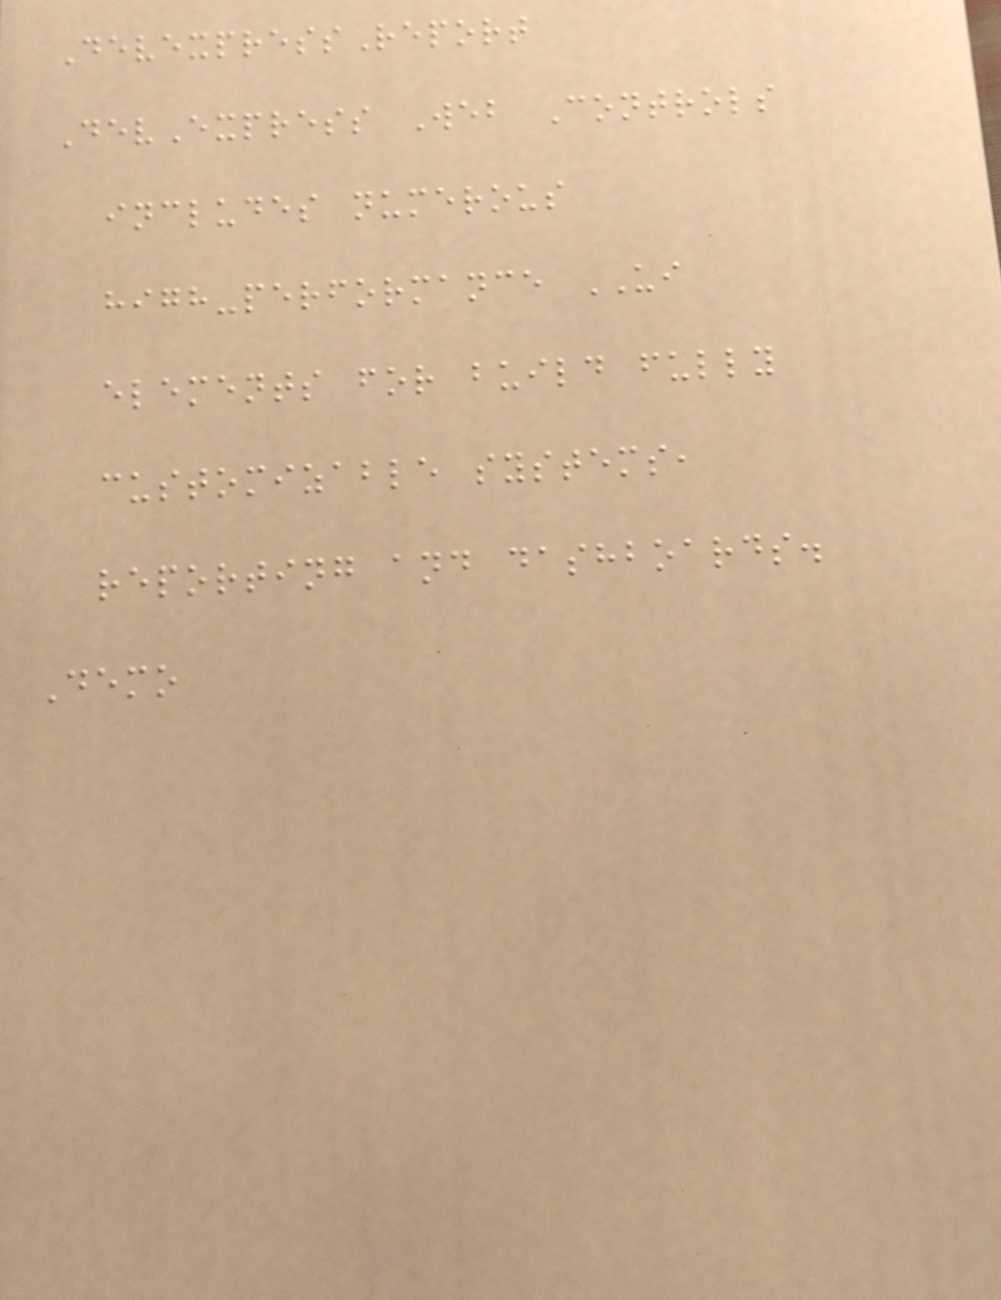DevexpressReport
DevExpress Web Controls
includes numerous
high-performance UI
elements for build fully
customizable systems,
reporting and dashboards.
Demo
